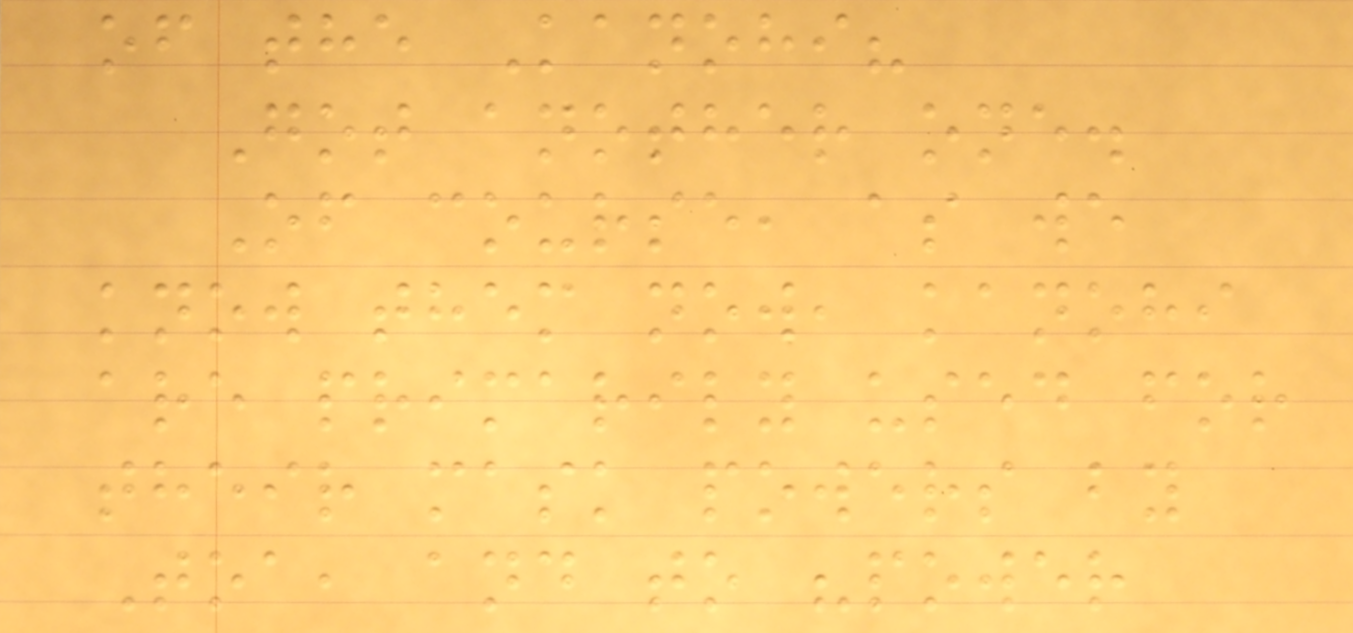of the Kanohi?
Got another one.
Of course, as we
know them now, kanohi
are primarily used for
their mask powers by
Toa, and to "power
